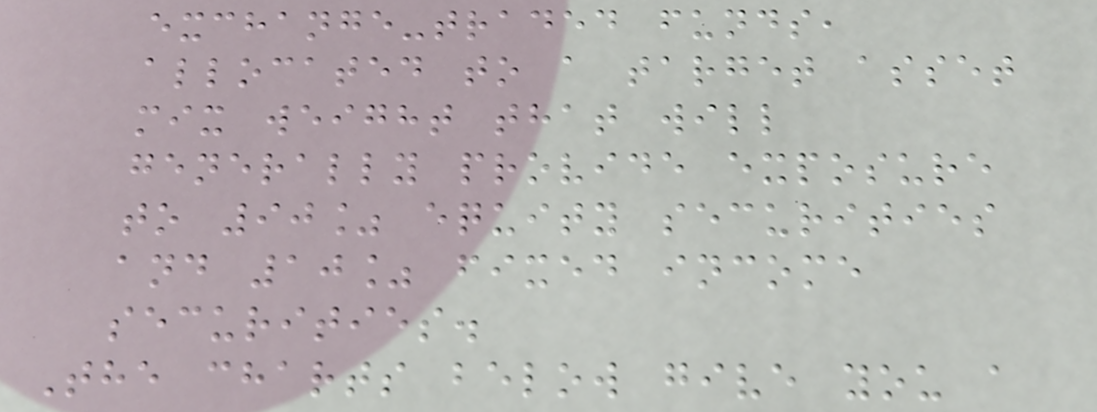exchange-traded funds,
allocated to a target asset
mix weight that will
generally provide exposure
to 90% equity securities
and 10% fixed income
securities.
The charts below give you a
